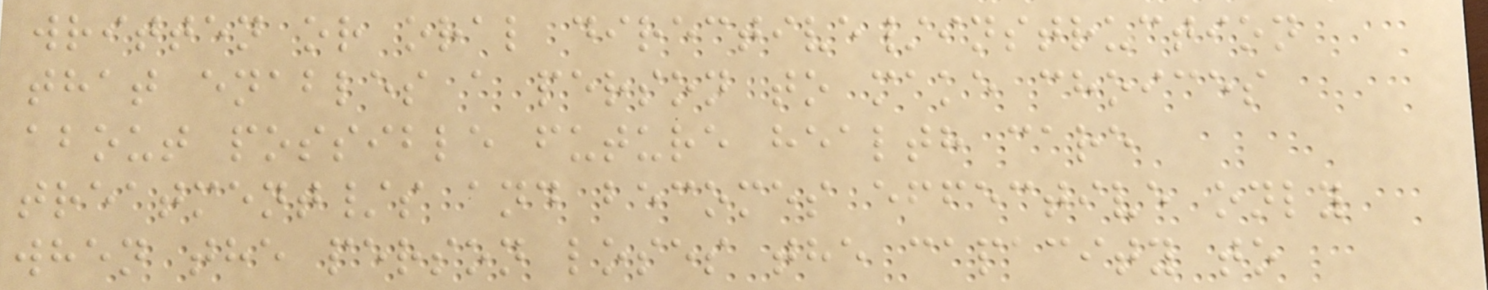written or oral directive/instruction
that enables a person to make choices
about possible future health care
treatment/s and becomes effective only
when the person loses the capacity to
